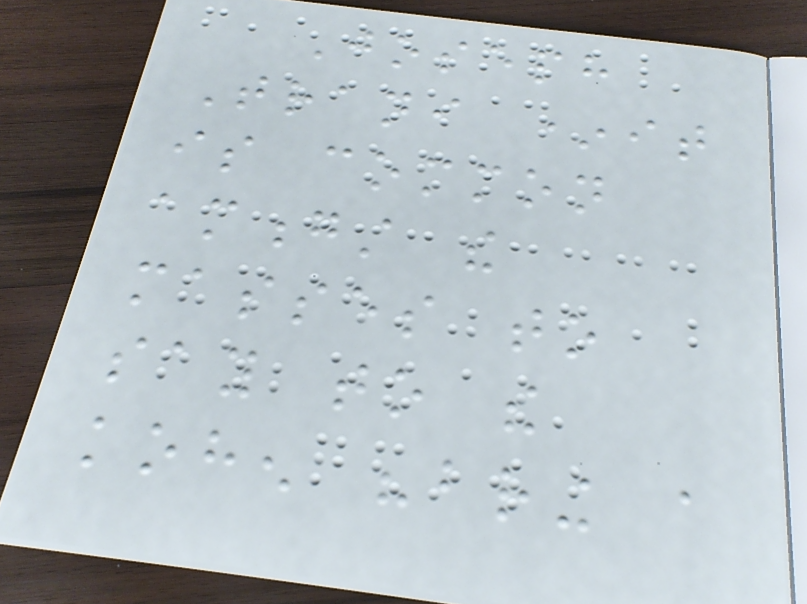Joseph
Trani *it
is common
amongst the
masses to
say to the
kohen "bring a
